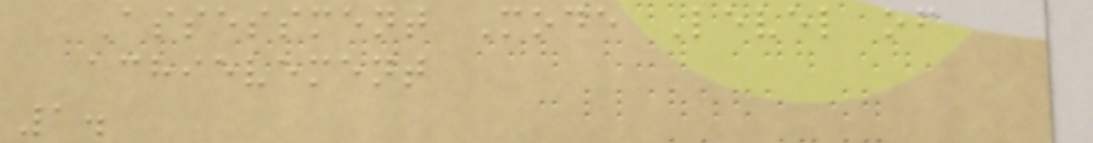Assessment Mode Level of
achievement
1.
